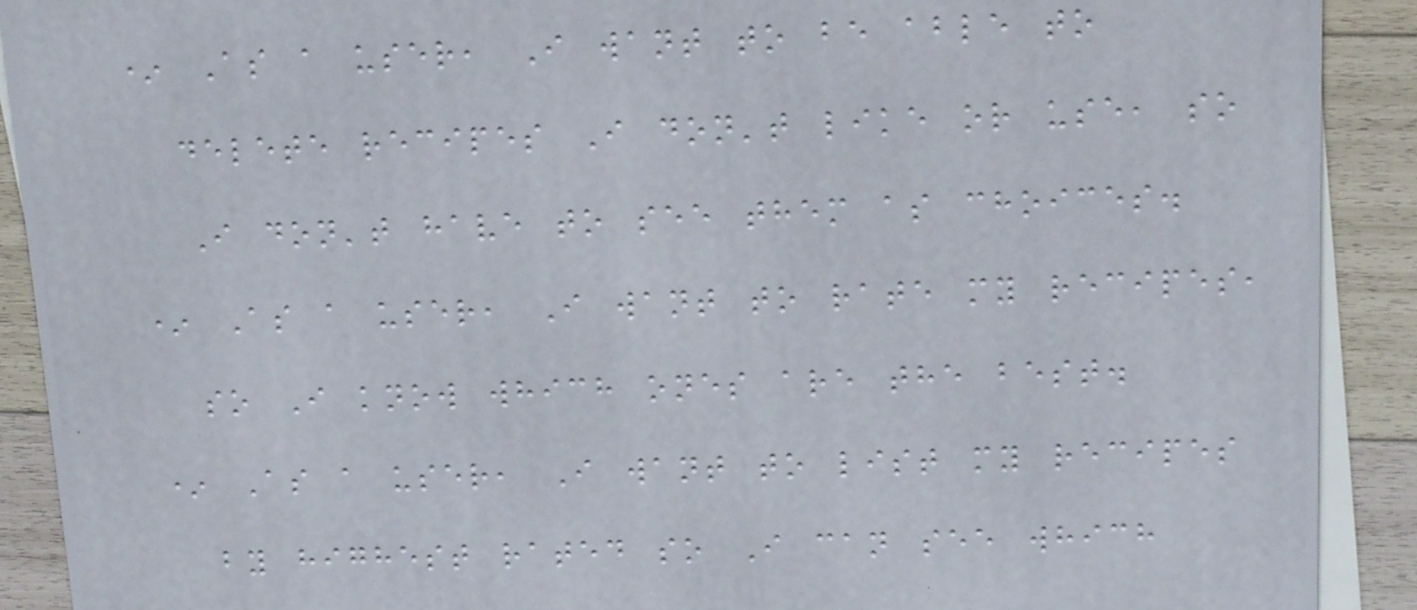* As a user, I want to be able to
delete recipes I don't like or use, so
I don't have to see them as choices.
* As a user, I want to rate my recipes,
so I know which ones are the best.
* As a user, I want to list my recipes
by highest rated so I can see which
